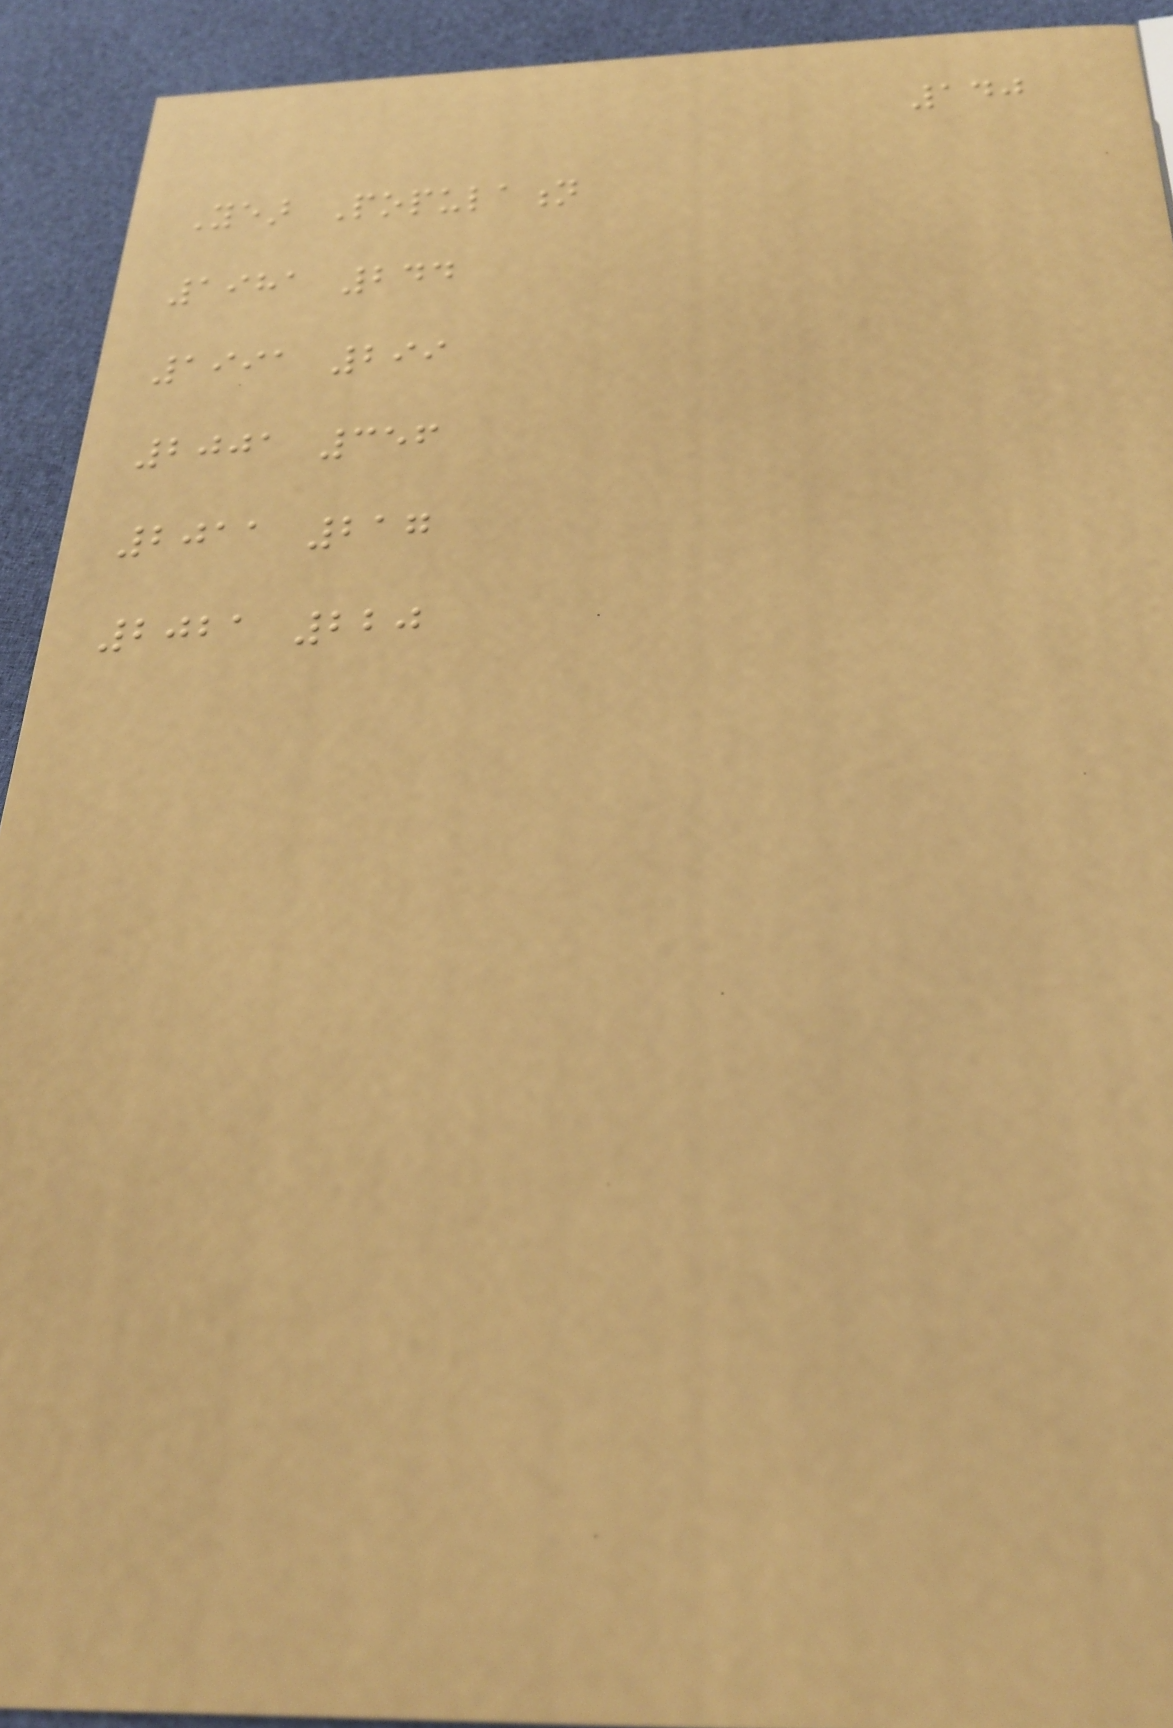140
Year Population
1981 244
1991 299
2001 356
2011 217
2021 220
